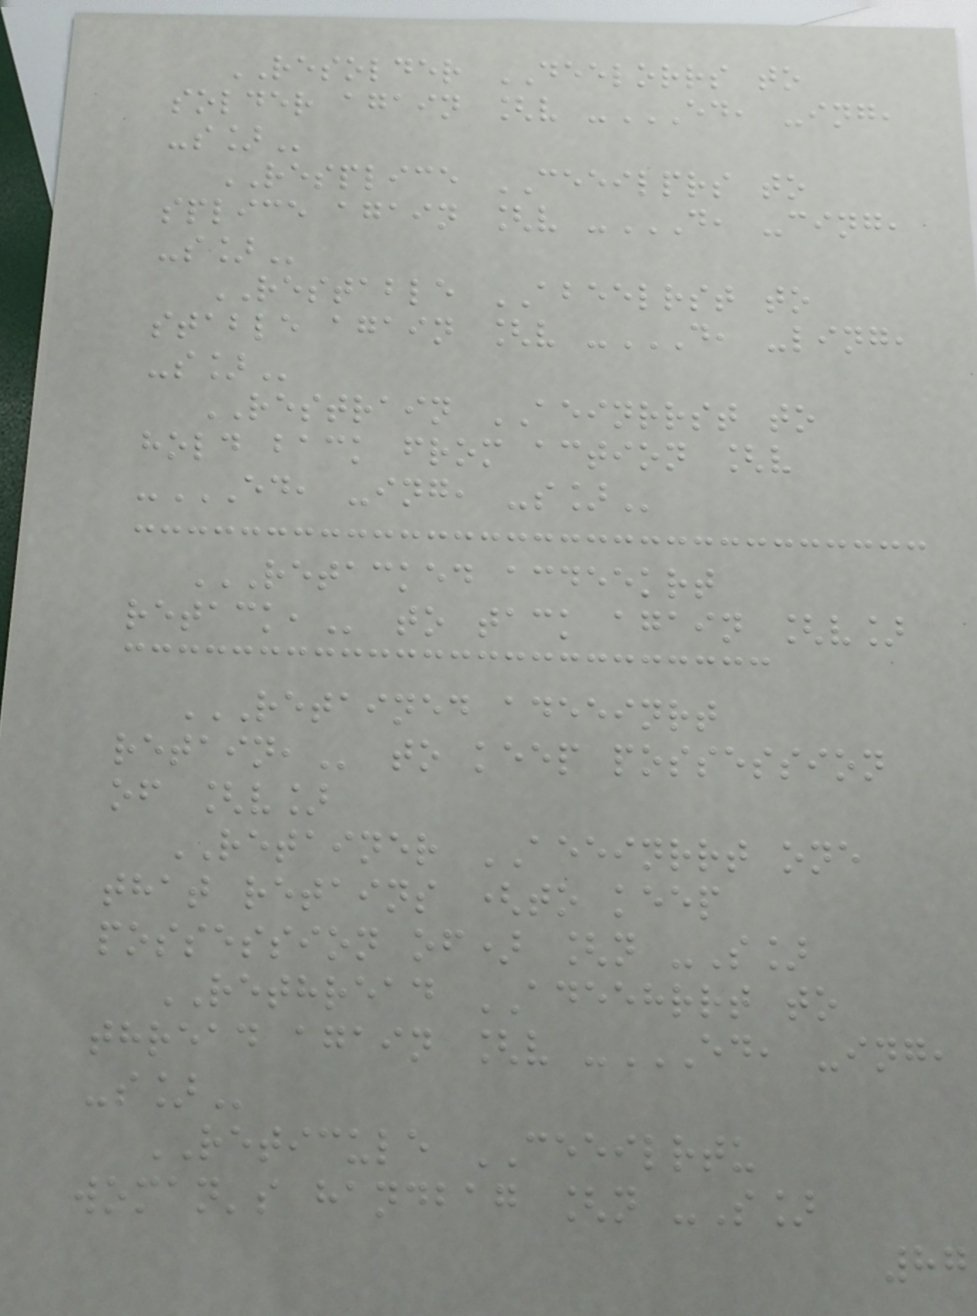RESOLDER DEELORRS to
solder again [v -ED, -ING,
-S]
RESPLICE CEEILPRS to
splice again [v -D, -CING,
-S]
RESTABLE ABEELRST to
stable again [v -D, -LING,
-S]
RESTRAIN AEINRRST to
hold back from action [v
-ED, -ING, -S]
RETACKED ACDEEKRT
RETACK, to tack again [v]
RETAINED ADEEINRT
RETAIN, to keep possession
of [v]
RETAINER AEEINRRT one
that retains (to keep
possession of) [n -S]
RETHREAD ADEEHRRT to
thread again [v -ED, -ING,
-S]
RETICULE CEEILRTU
woman's handbag [n -S]
87
